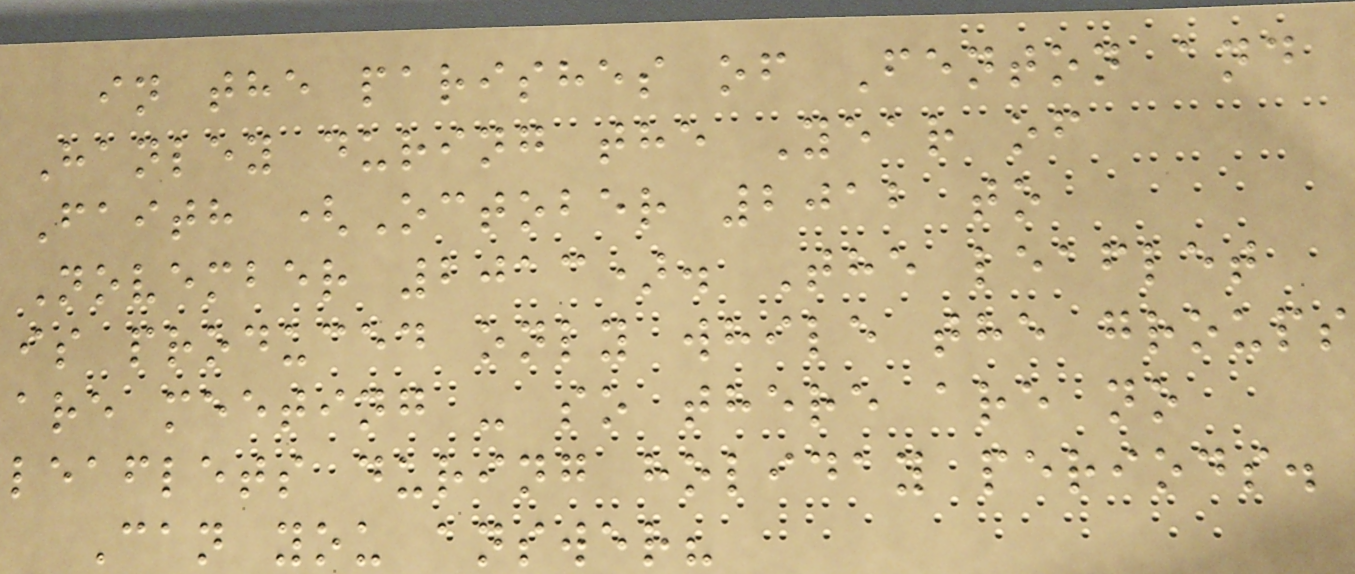in the parishes of Fenton and
Hanley during the Year of
Faith (October 2012 to
November 2013). The leaflet
is produced only while the groups
are meeting - so there are no
leaflets during holiday periods.
Can you answer?
